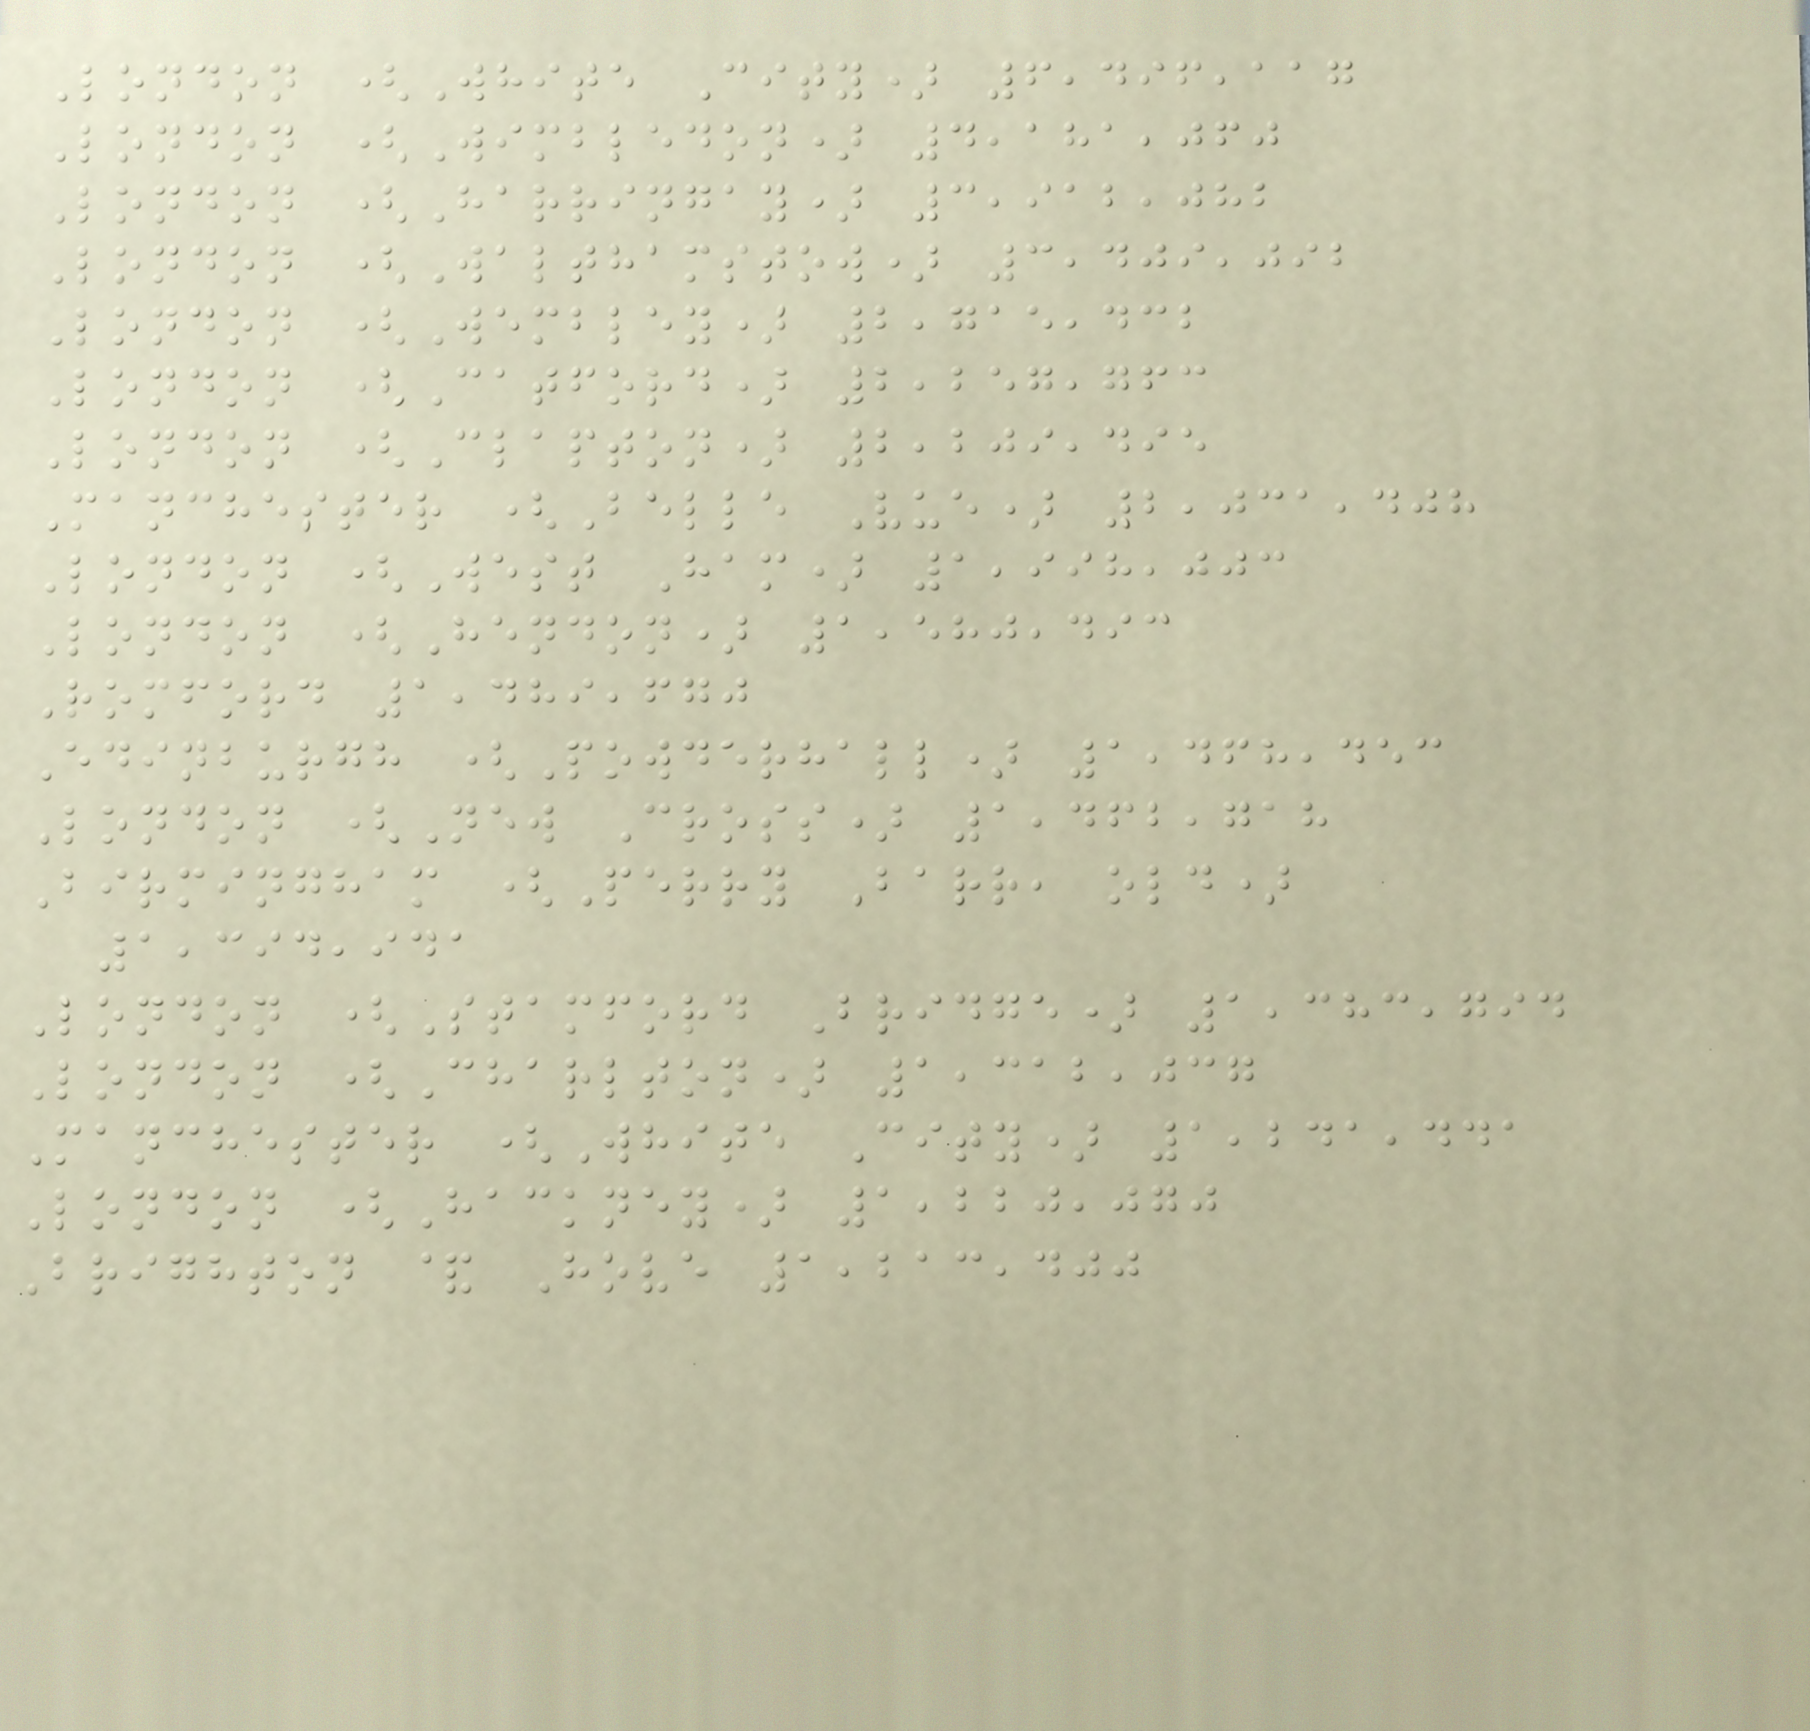London (White City) 6,496,117
London (Wimbledon) 4,181,060
London (Harringay) 3,912,082
London (Walthamstow) 3,409,092
London (Wembley) 2,715,432
London (Catford) 2,257,763
London (Clapton) 2,209,495
Manchester (Belle Vue) 2,031,408
London (West Ham) 1,998,003
London (Hendon) 1,580,493
Romford 1,489,670
Edinburgh (Powderhall) 1,468,453
London (New Cross) 1,462,718
Birmingham (Perry Barr, old)
1,394,941
London (Stamford Bridge) 1,383,794
London (Charlton) 1,312,037
Manchester (White City) 1,241,441
London (Hackney) 1,220,070
Brighton & Hove 1,213,400
